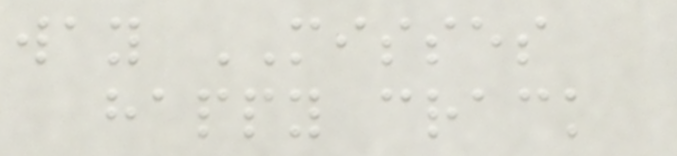way MISSES
happy crack
